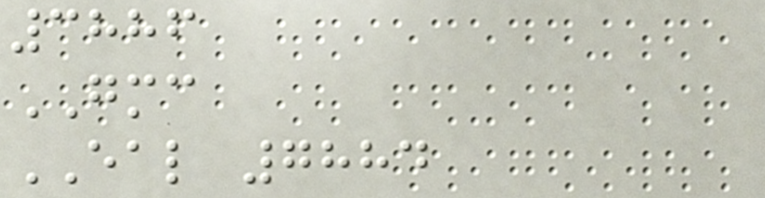3886
GMC
EAL 7884
